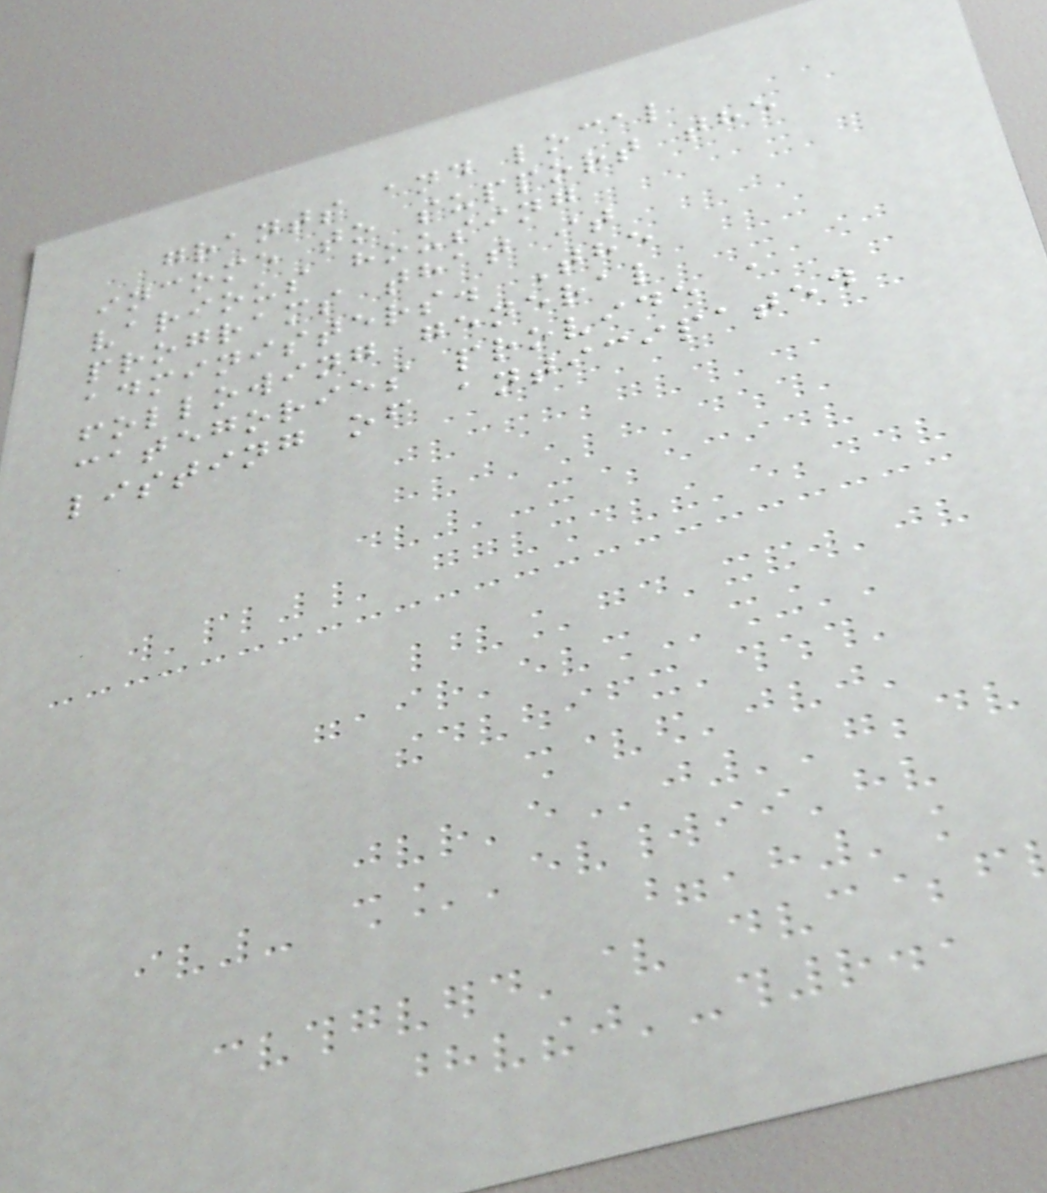grants and local
income to support the
various housing
programs that it
administers. The
following general
categories provide a
listing of anticipated
